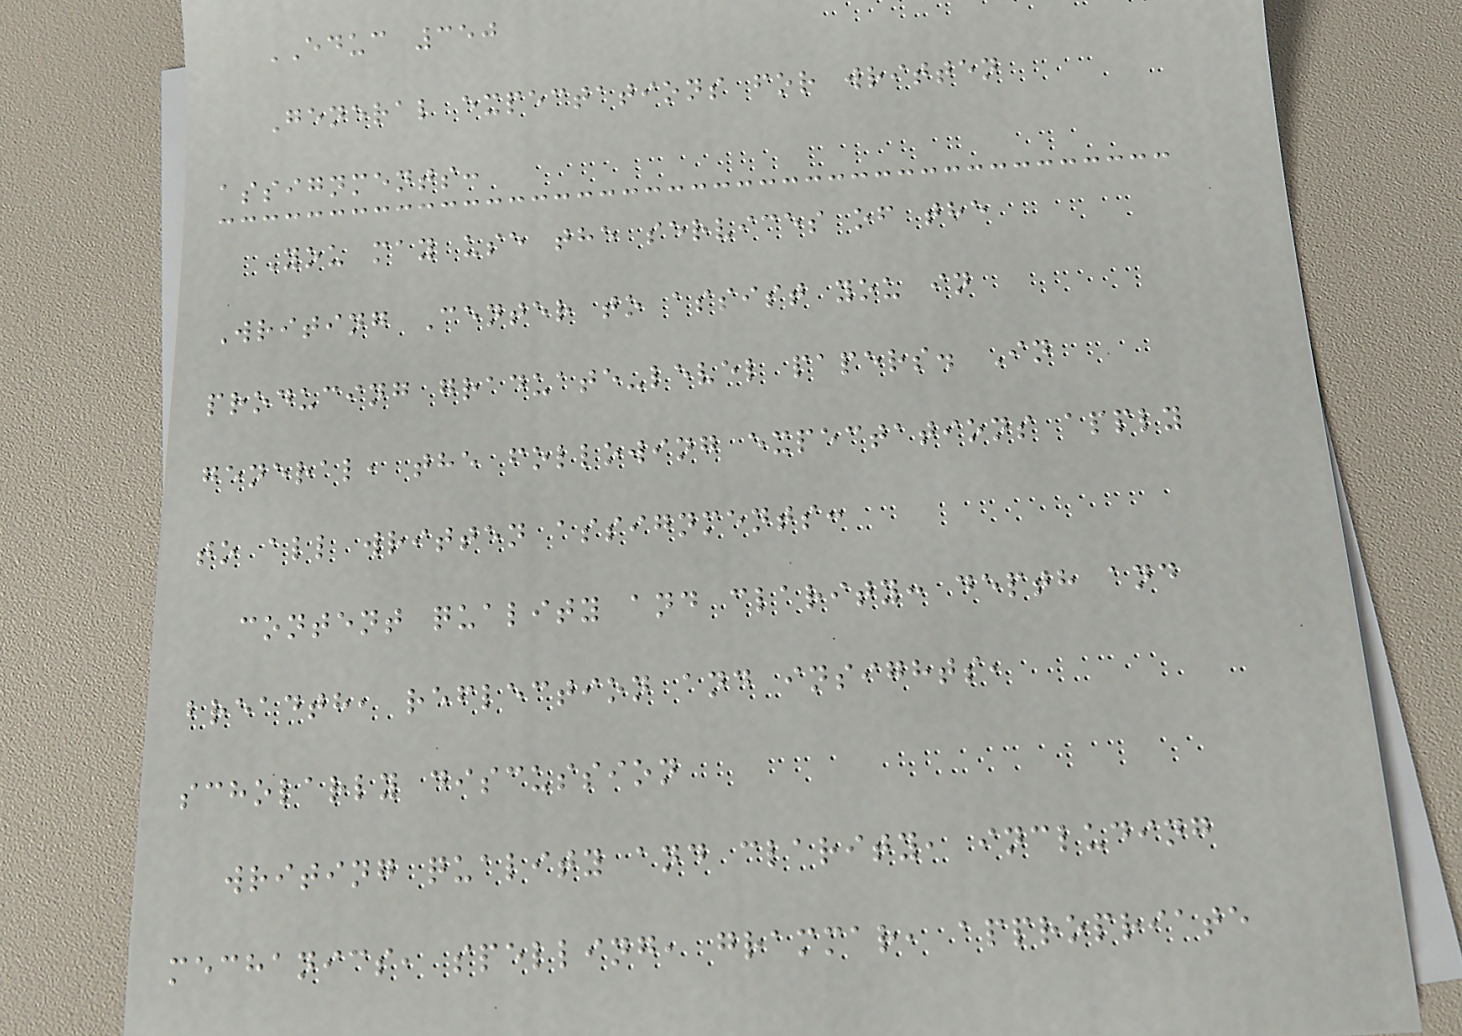EDUC 350
General expectations for written
assignments:
You may use the services of the
Writing Center to assist you in
producing graduate-level papers. In
general, the following expectations apply
to all written assignments:
content quality and clarity: depth and
breadth, reflection and insights,
scholarly discussion
writing quality and clarity, including
mechanics, spelling, grammar, appropriate
